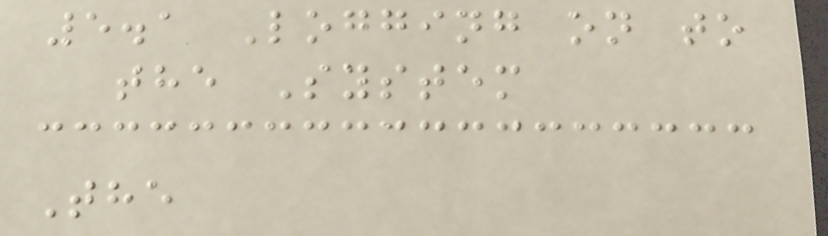5.1 Logging on to
the System
The
